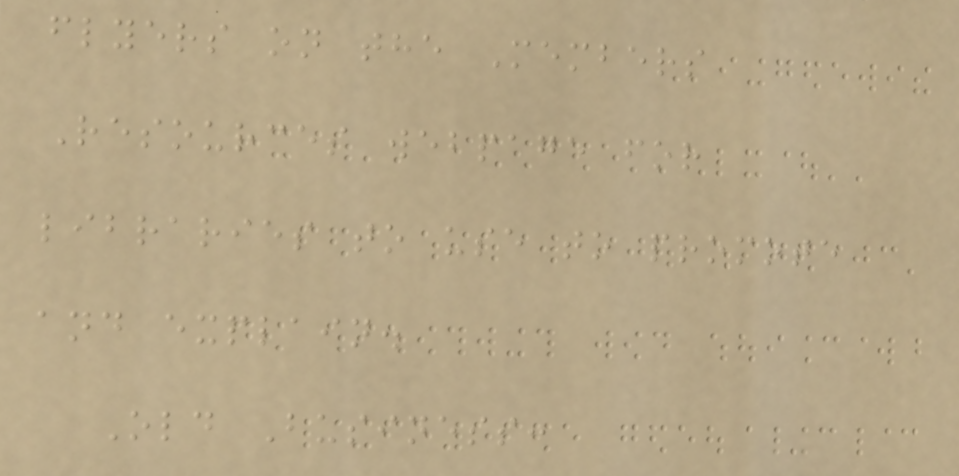flyers on the Members
Resources webpage for
libraries to use to promote
and explain.
Old Business:
